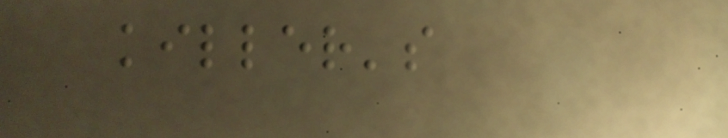killer's
